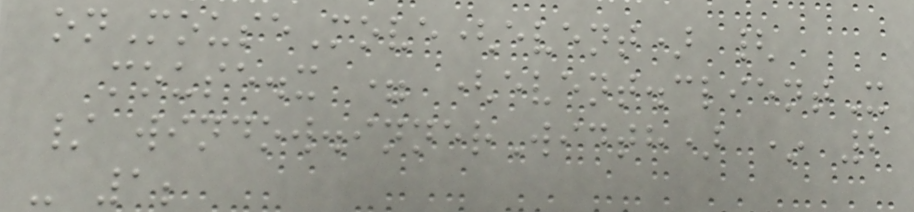onMouseMove(event) {
mouse.x = (event.clientX
/ window.innerWidth) * 2
- 1;
